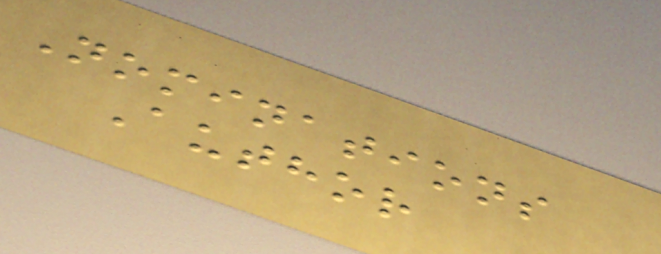Nominations
Author
